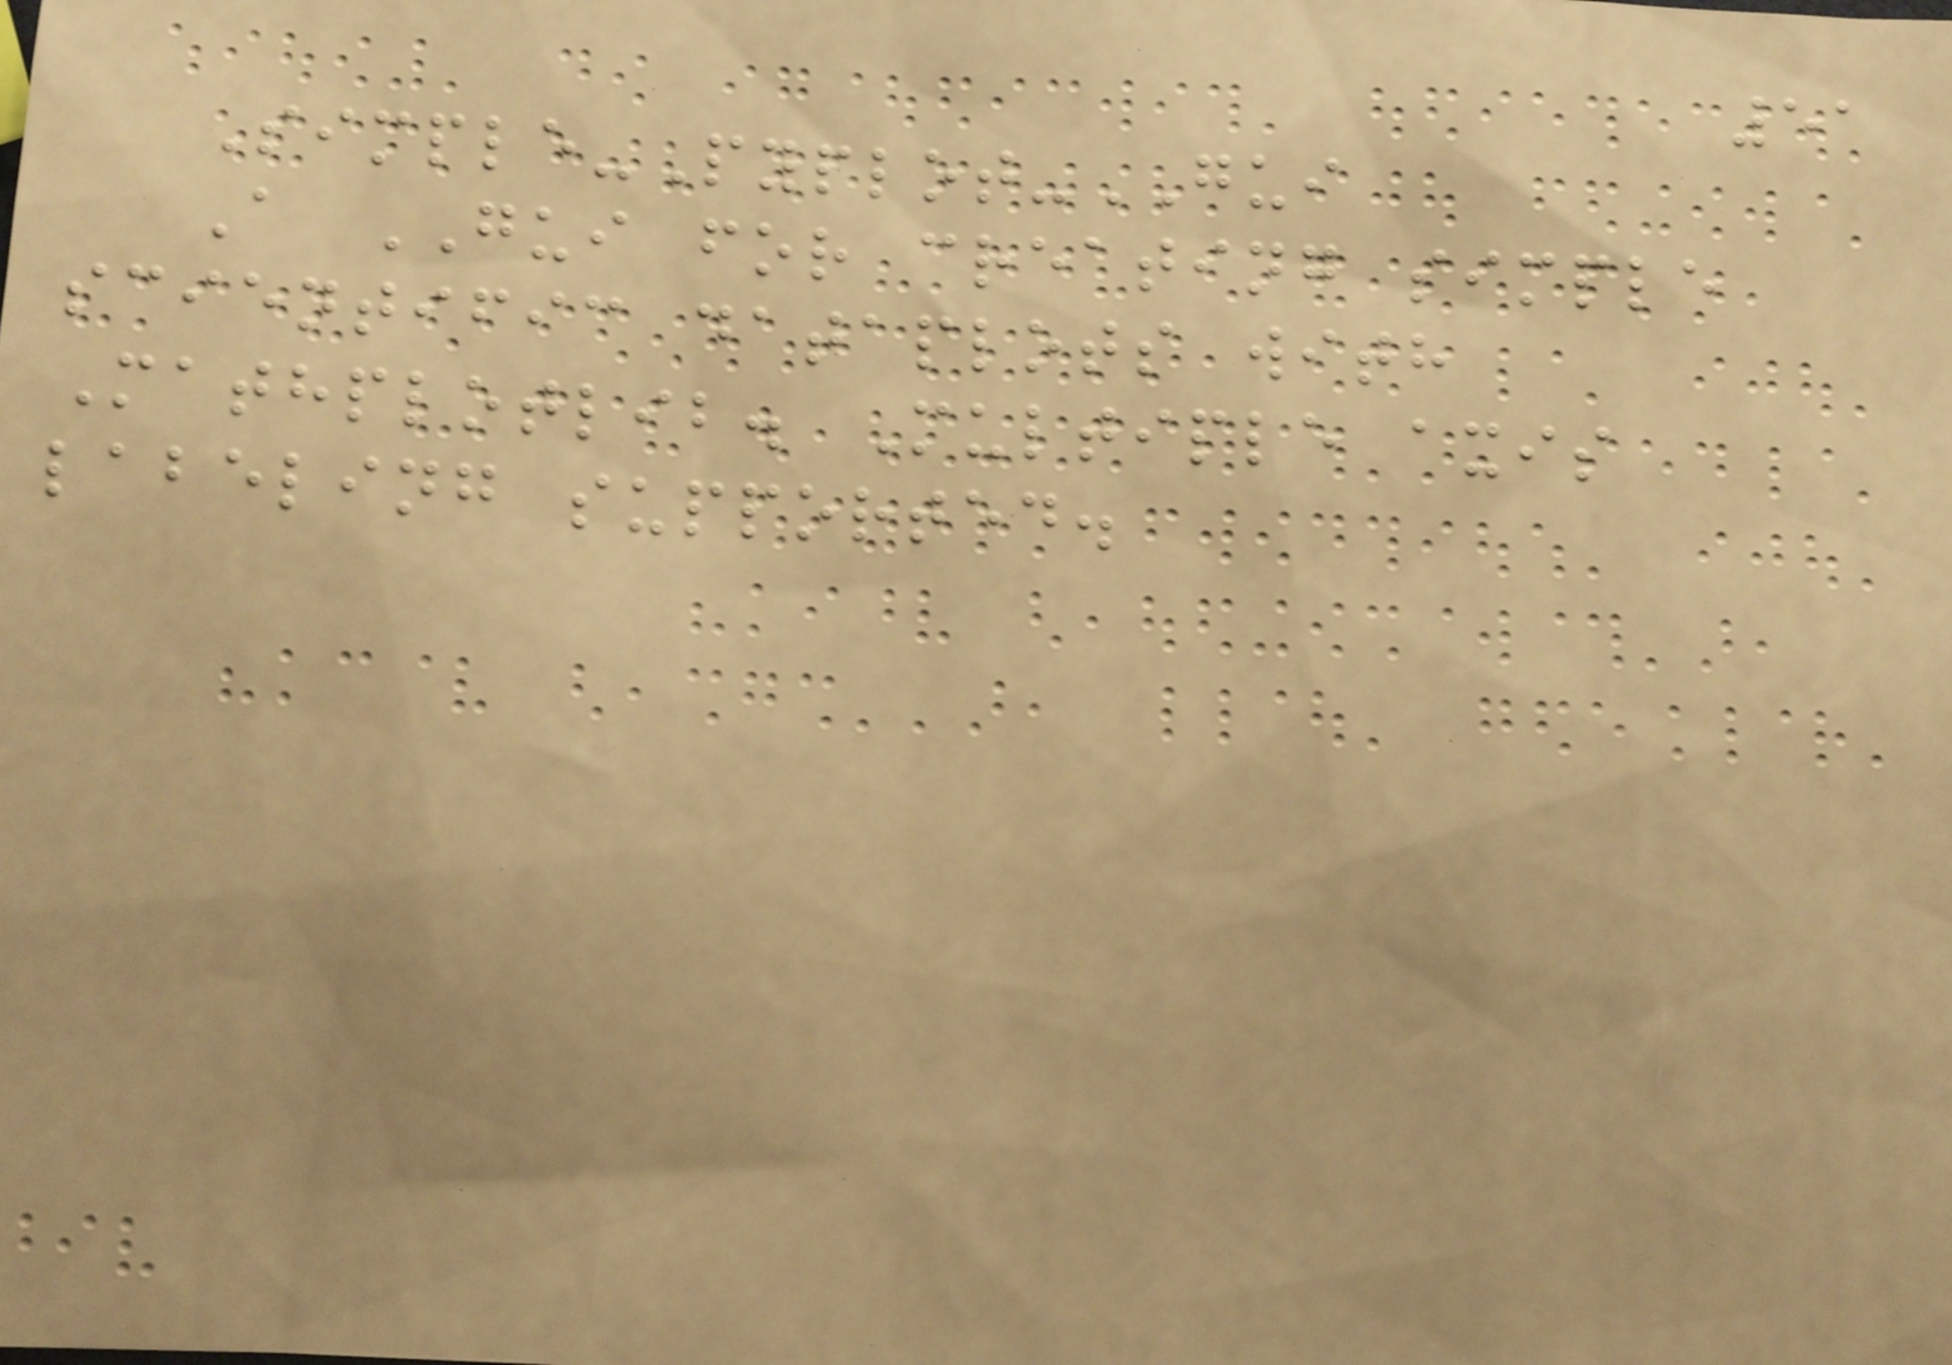51
Simple-Pyplot-GUI
A GUI for creating simple
scientific dataplots with
Mathplotlib. Multiple axis
labeling supported.
